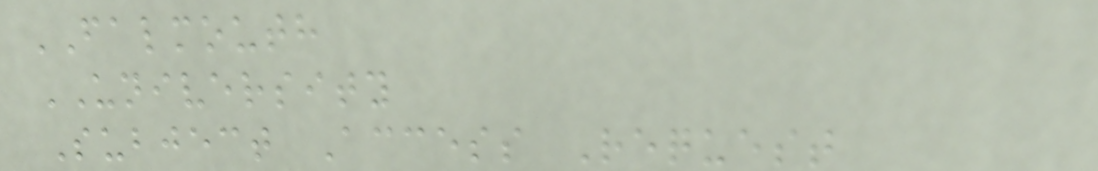FALMOUTH
UNIVERSITY
Subject Access Request
